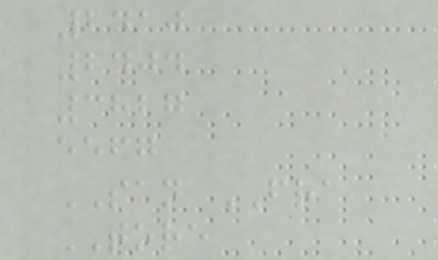2410
2404
3827
eefg
SAN FRA
TORE
